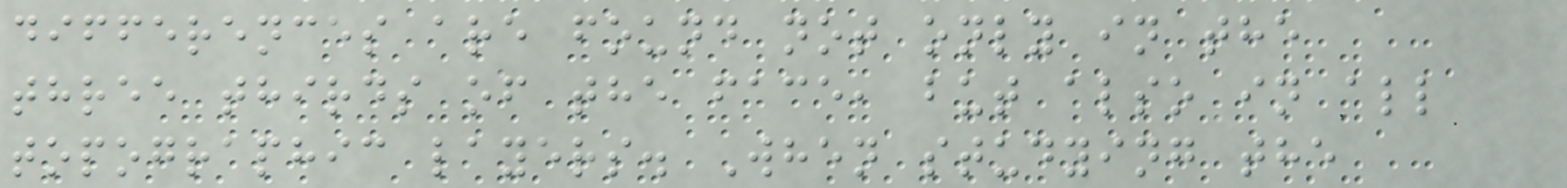differences are found not only in the
three thirds of the face, but also in all
topographic layers. When studying the
